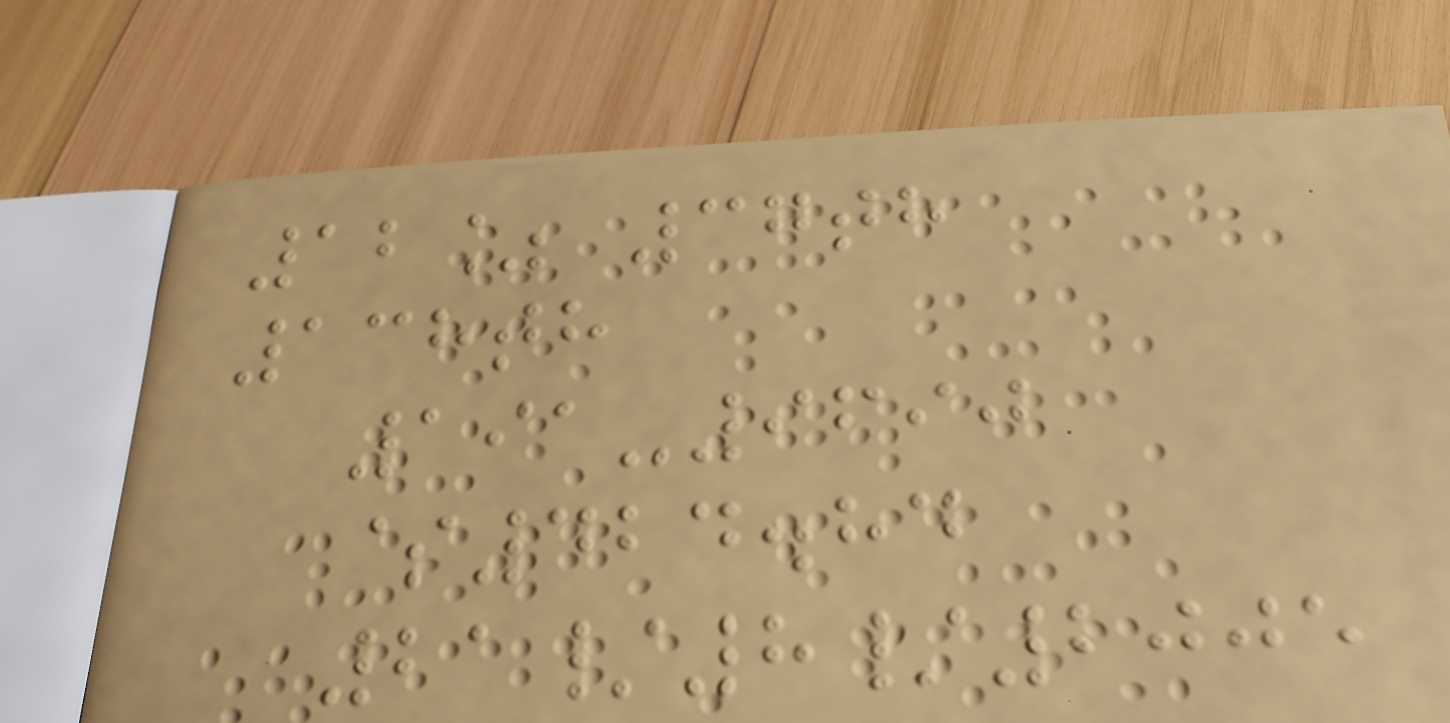12% 37th
138th
191-9690
$424.84
21/8/2005
